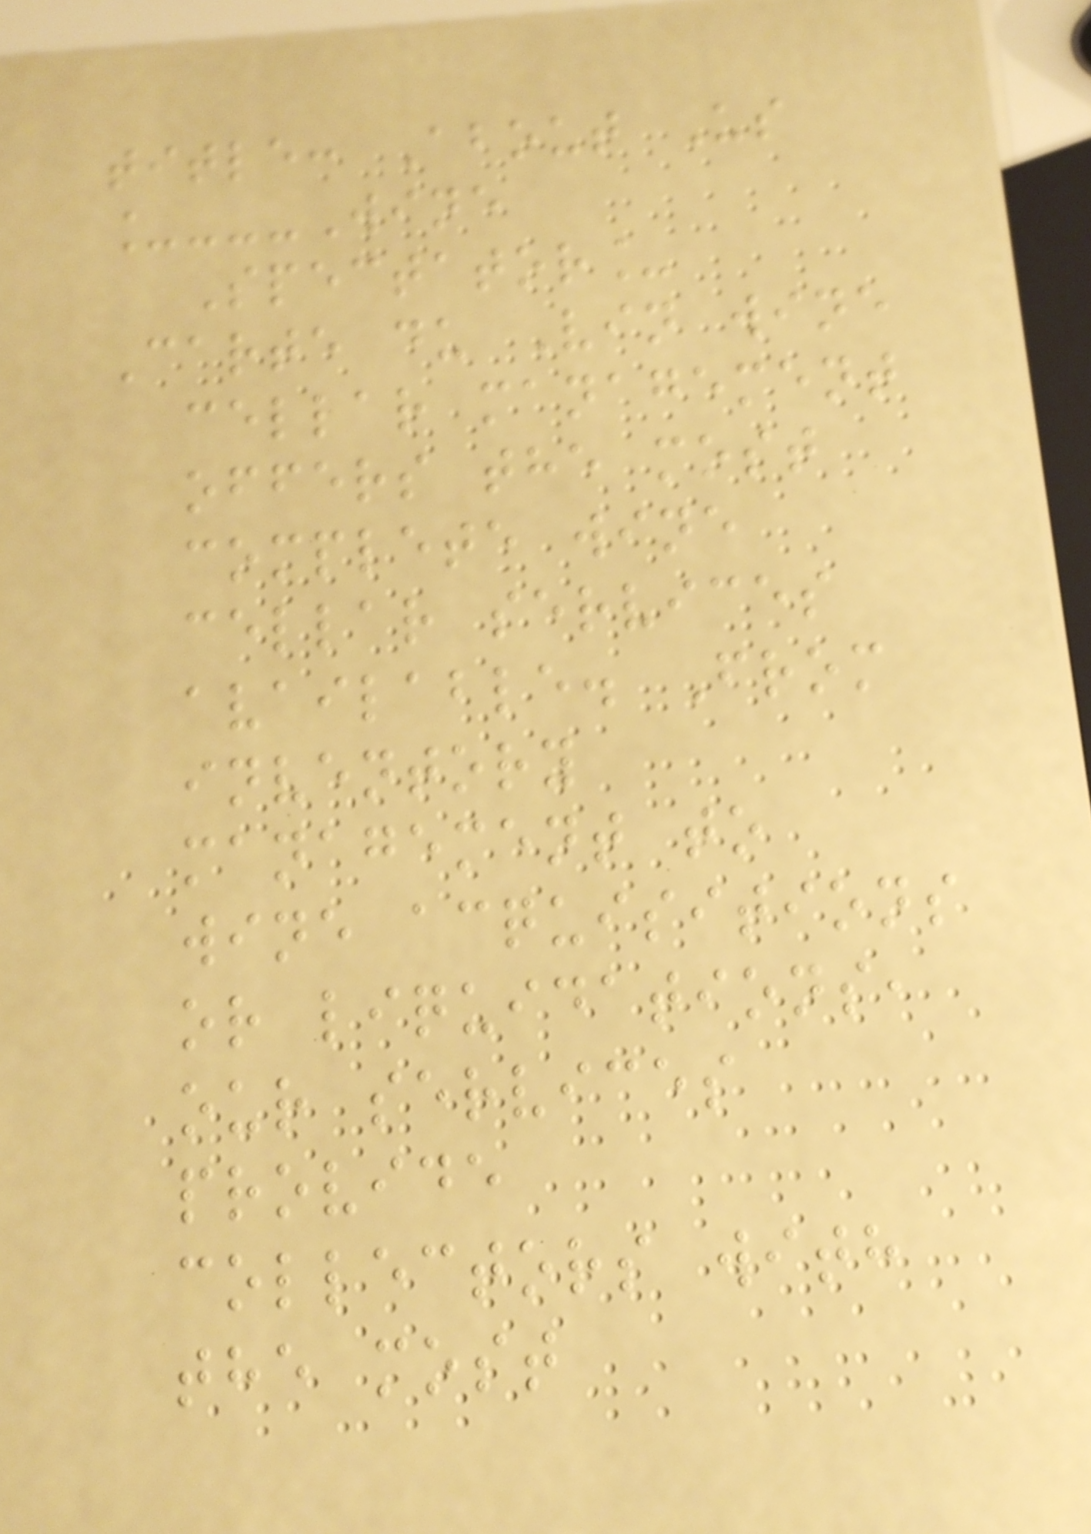title: About Us
_---Wine
Spectator_
Carte du Vin wine
cellar management
offers the most
complete wine
cellar services
available. From
inventory
management to
wine acquisitions
or liquidations,
our services
provide
collectors with
the most
